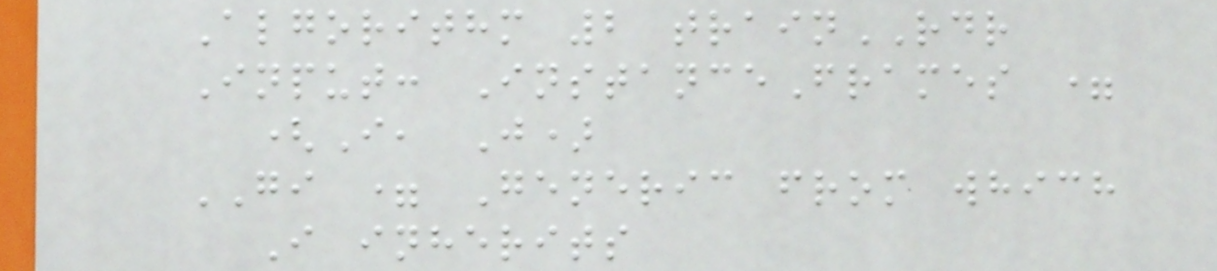Algorithm 2 trainRDR
Input: InstanceFrames =
(I, J)
GI = Generic from which
I inherits
